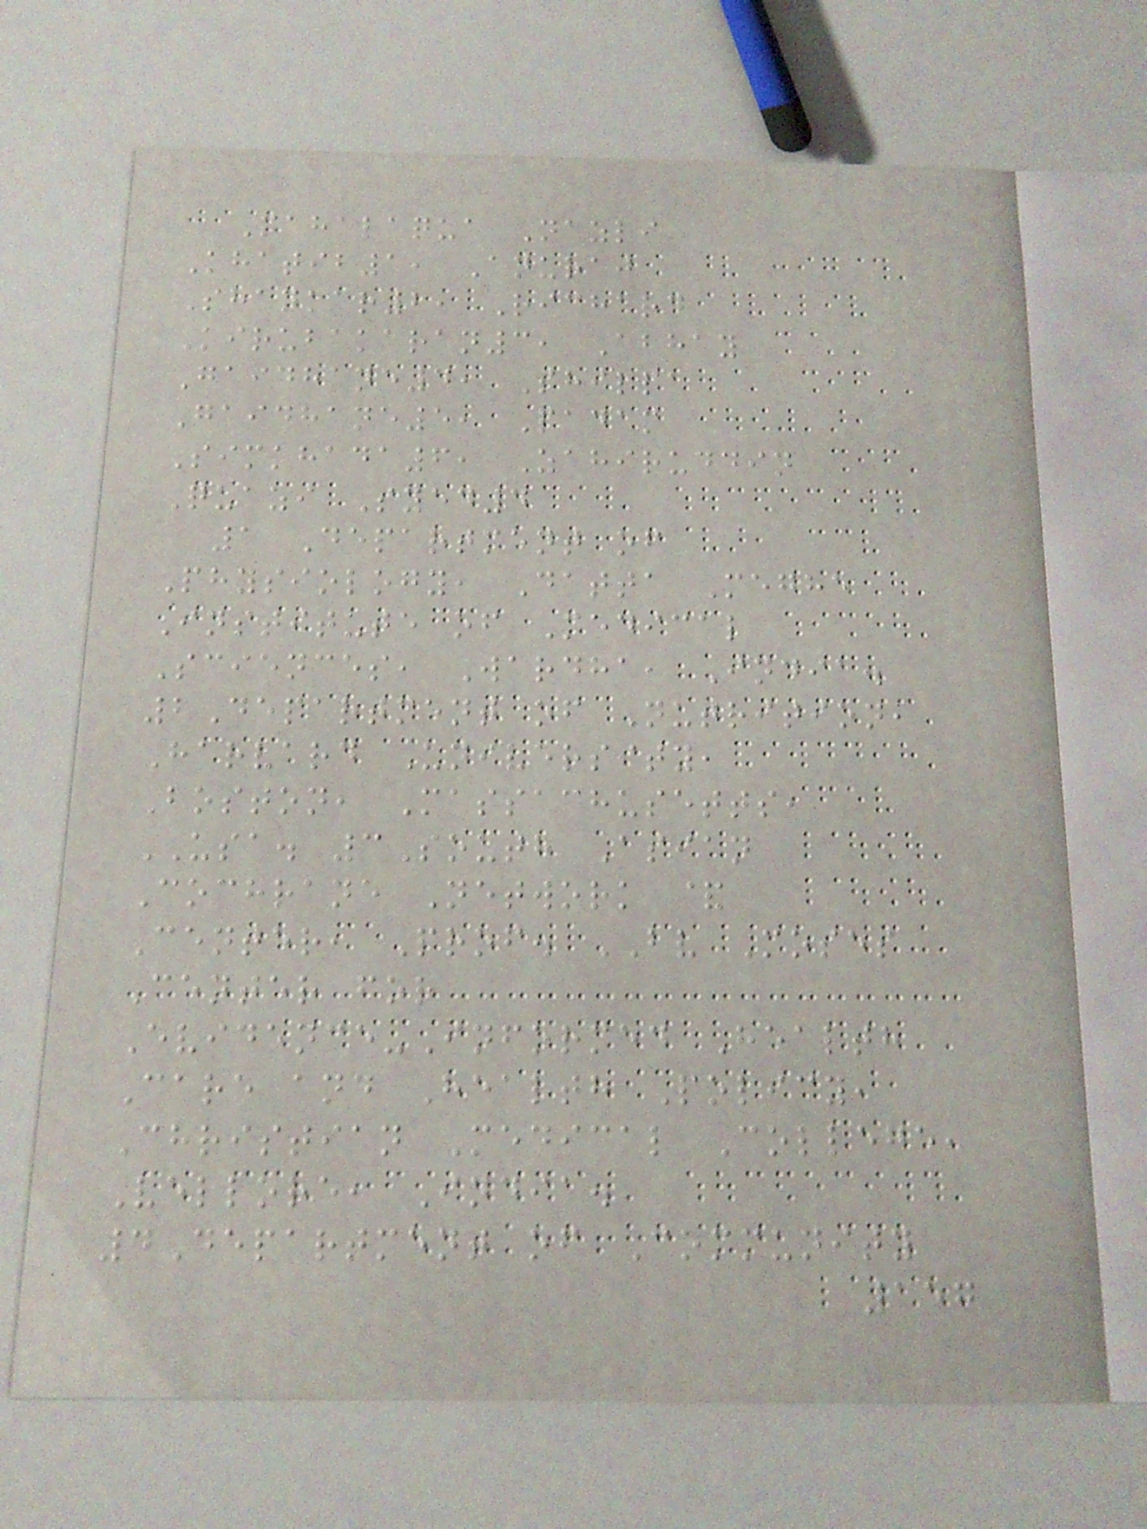Mahalaqua Nazli
Khatib1, Anuraj
Shankar2, Richard
Kirubakaran3, Abhay
Gaidhane4, Shilpa
Gaidhane5, Padam
Simkhada6, Zahiruddin
Quazi Syed4
1 Department of
Physiology, Datta Meghe
Institute of Medical
Sciences, Wardha, India.
2Department of Nutrition,
Harvard University,
Boston, Massachusetts,
USA. 3South Asian
Cochrane Network &
Center, Prof. BV Moses
Center for
Evidence-Informed Health
Care and Health Policy,
Christian Medical College,
Vellore, India.
4Department of Community
157
